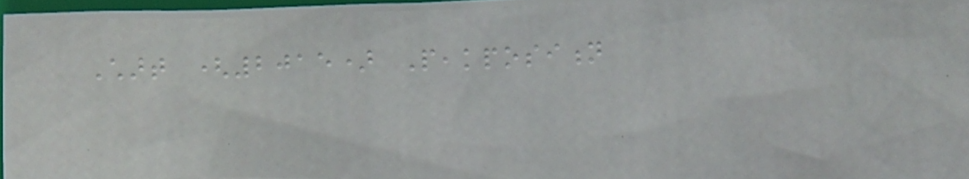Chart (2015) Peakposition
